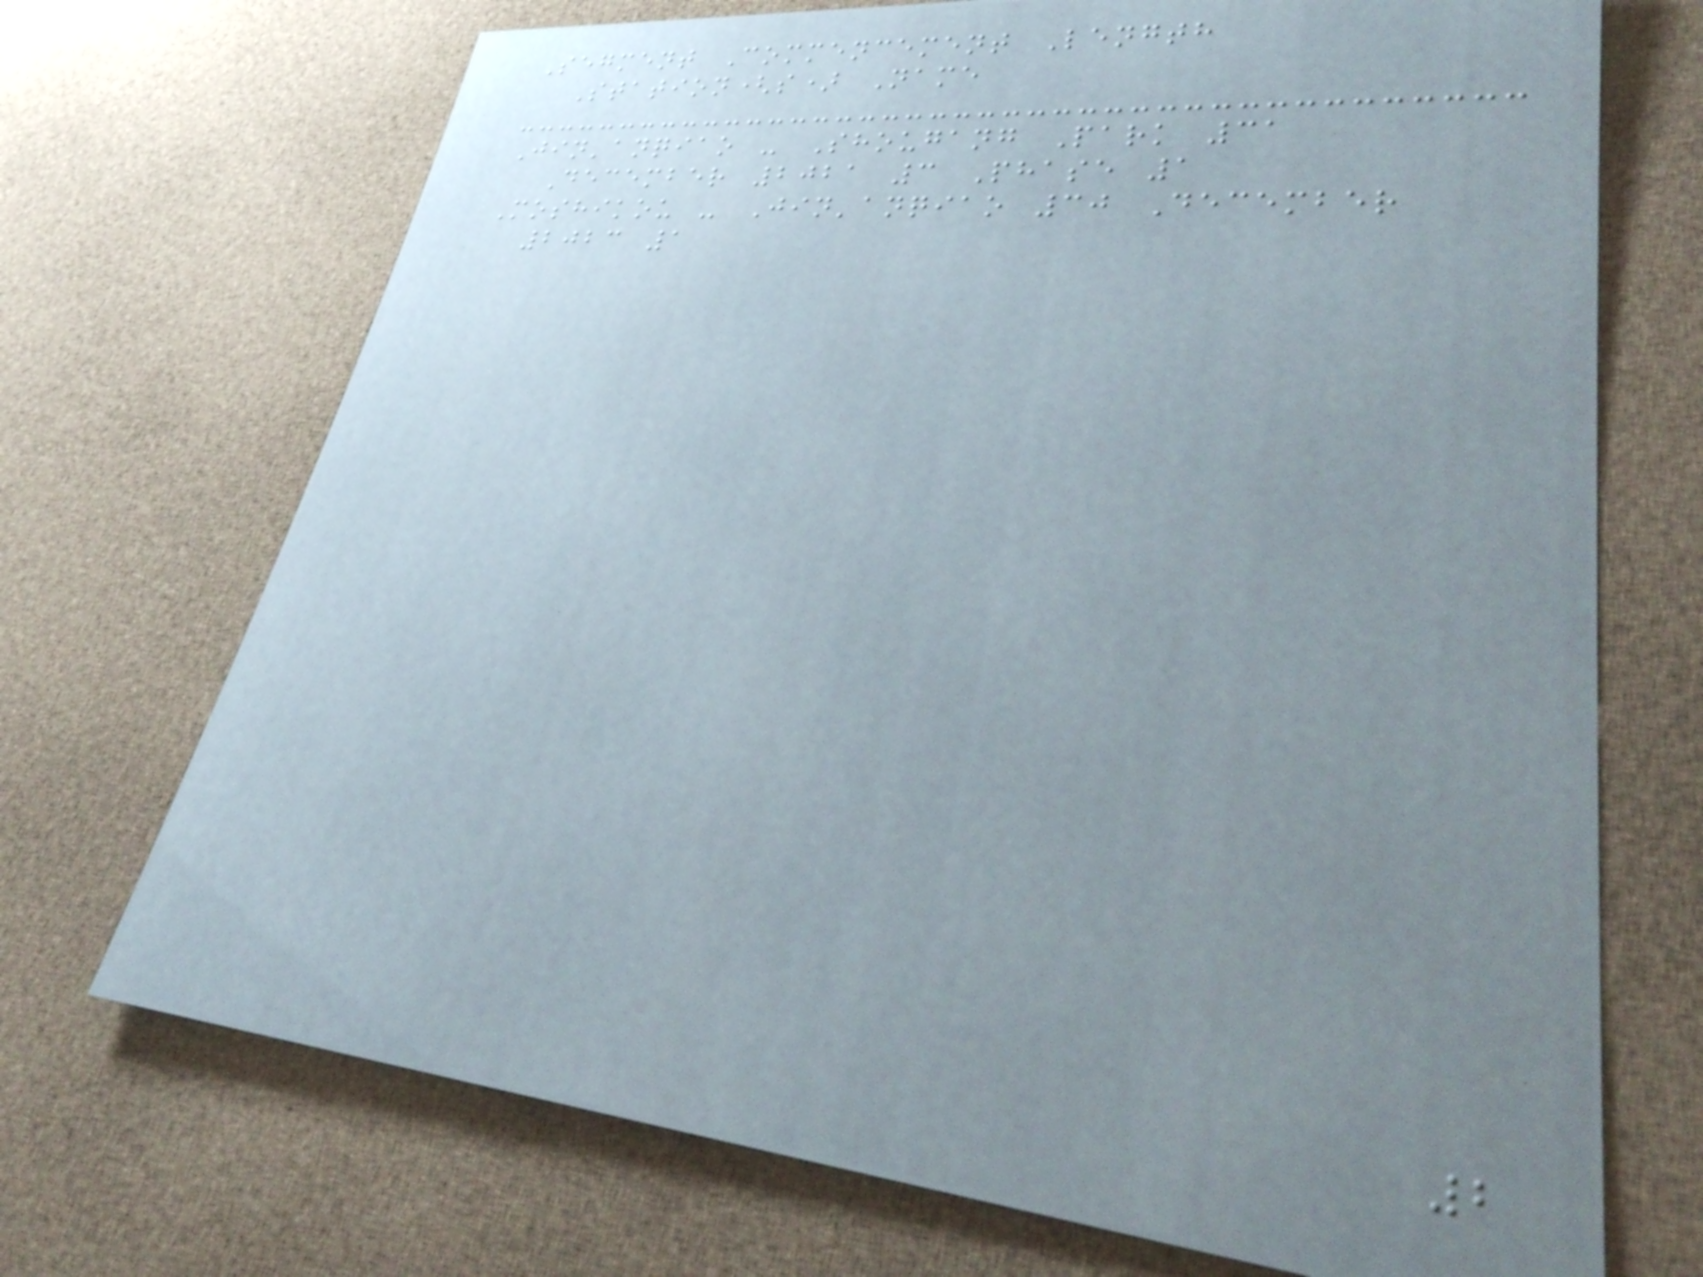Segment Commencement Length
Station(s) Name
Jin'anqiao - Shougang Park 31
December 2021 3 Phase 1
Moshikou - Jin'anqiao 30 December
2023 1
2
